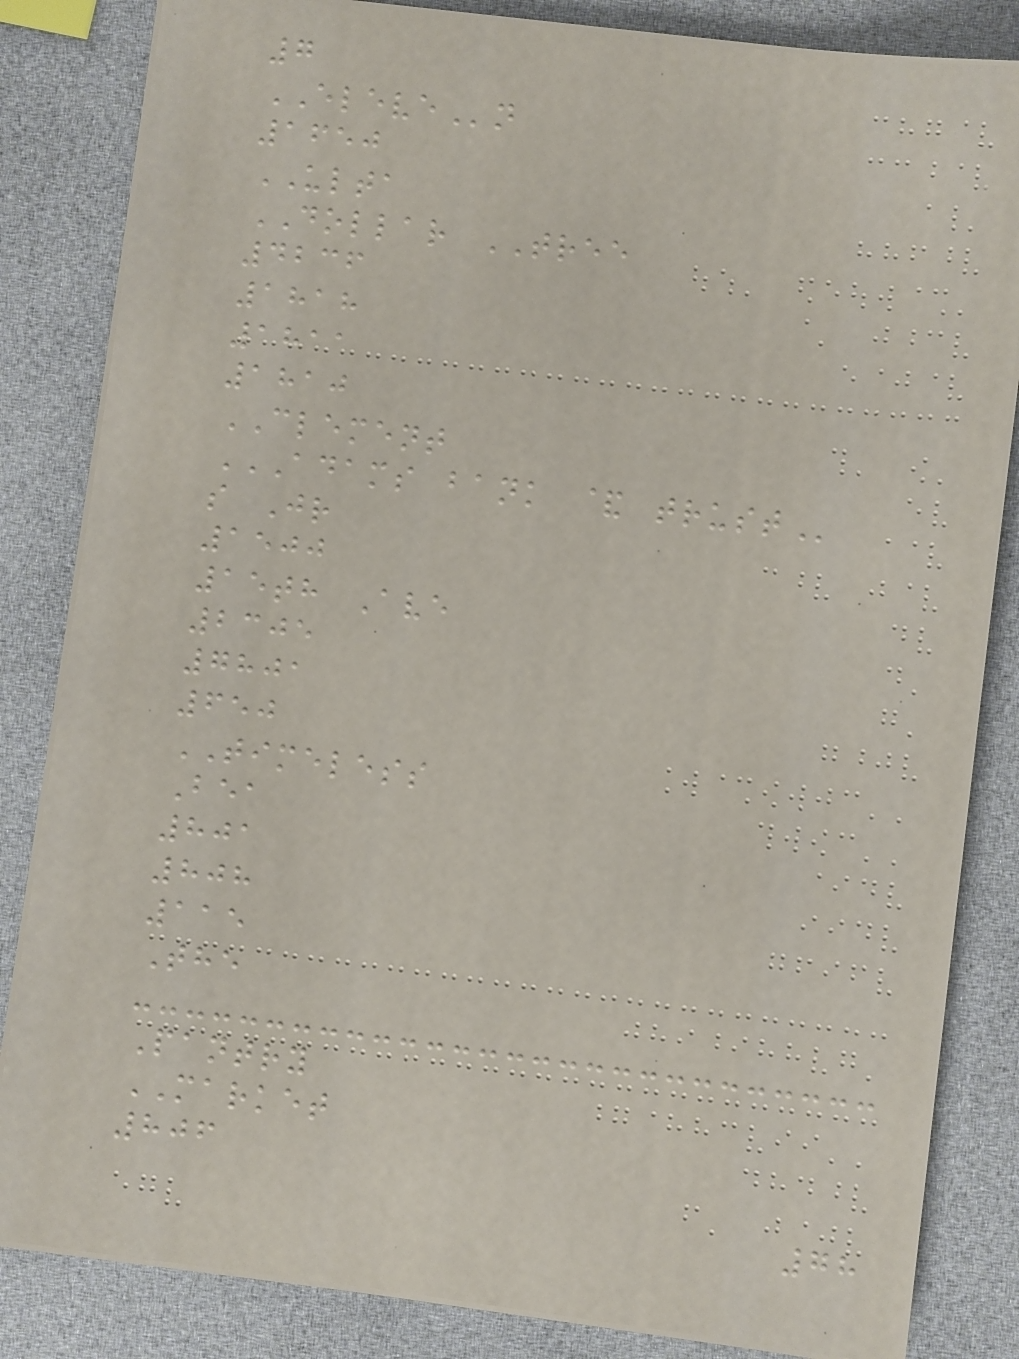7
ELEVEn
1650
ULTA
DOLLAR TREE
4236
1818
1811
1810
CLEMENT
ADAMS BANK & TRUST
s Jr
1500
15th Ave
2305
7801
650
TIMELESS
Bea
801
808
115
The
Pantry
MARKET
806
78
